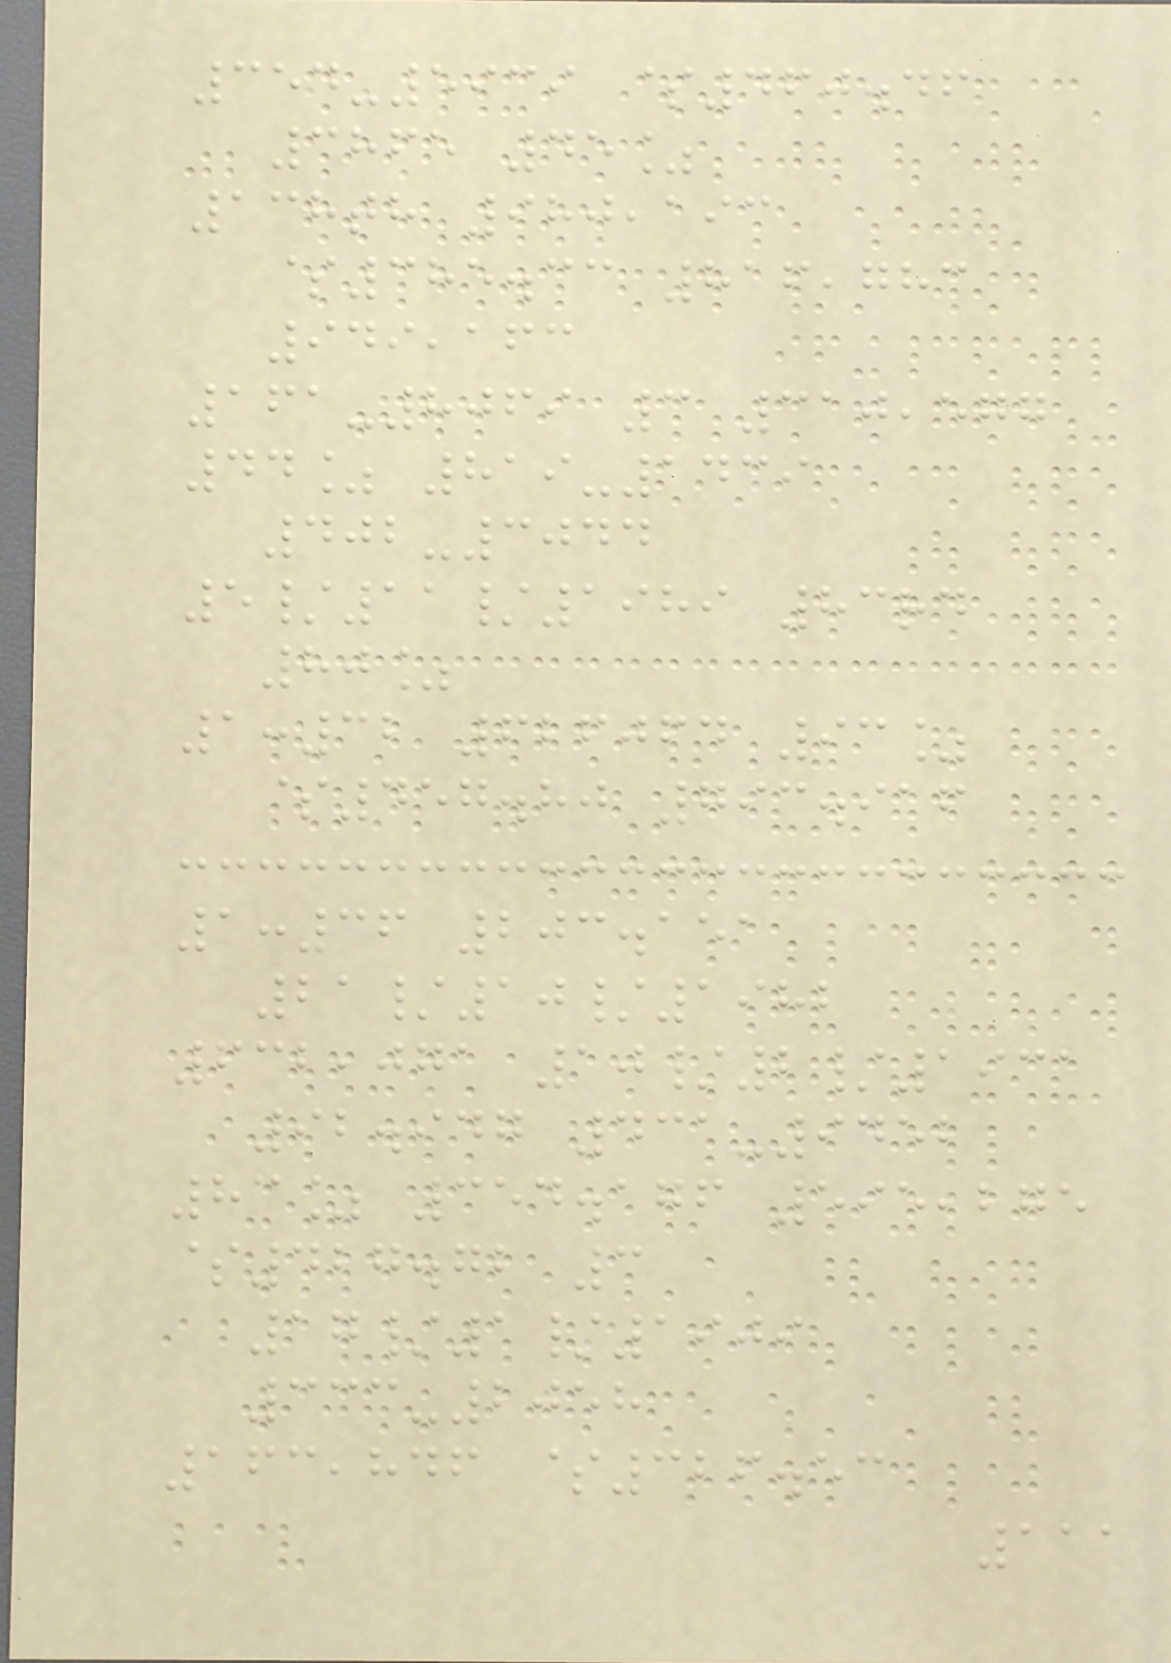354-5939 $460.46
3865 45%
138th 980,193
$385.33 816,783
949,163
161-8069 3 310,577
44% 819-1439
402-3044
5/11/1989 83rd
80%
1:32 626064 93%
$457.80 793.916
1:36 203.151
21/10/1982
632,071 10/2/1931
92.947 431-9452
83% 354.176 595,275
$427.72 3
17/1/1909
333-2058
163,846 $326.53
111
